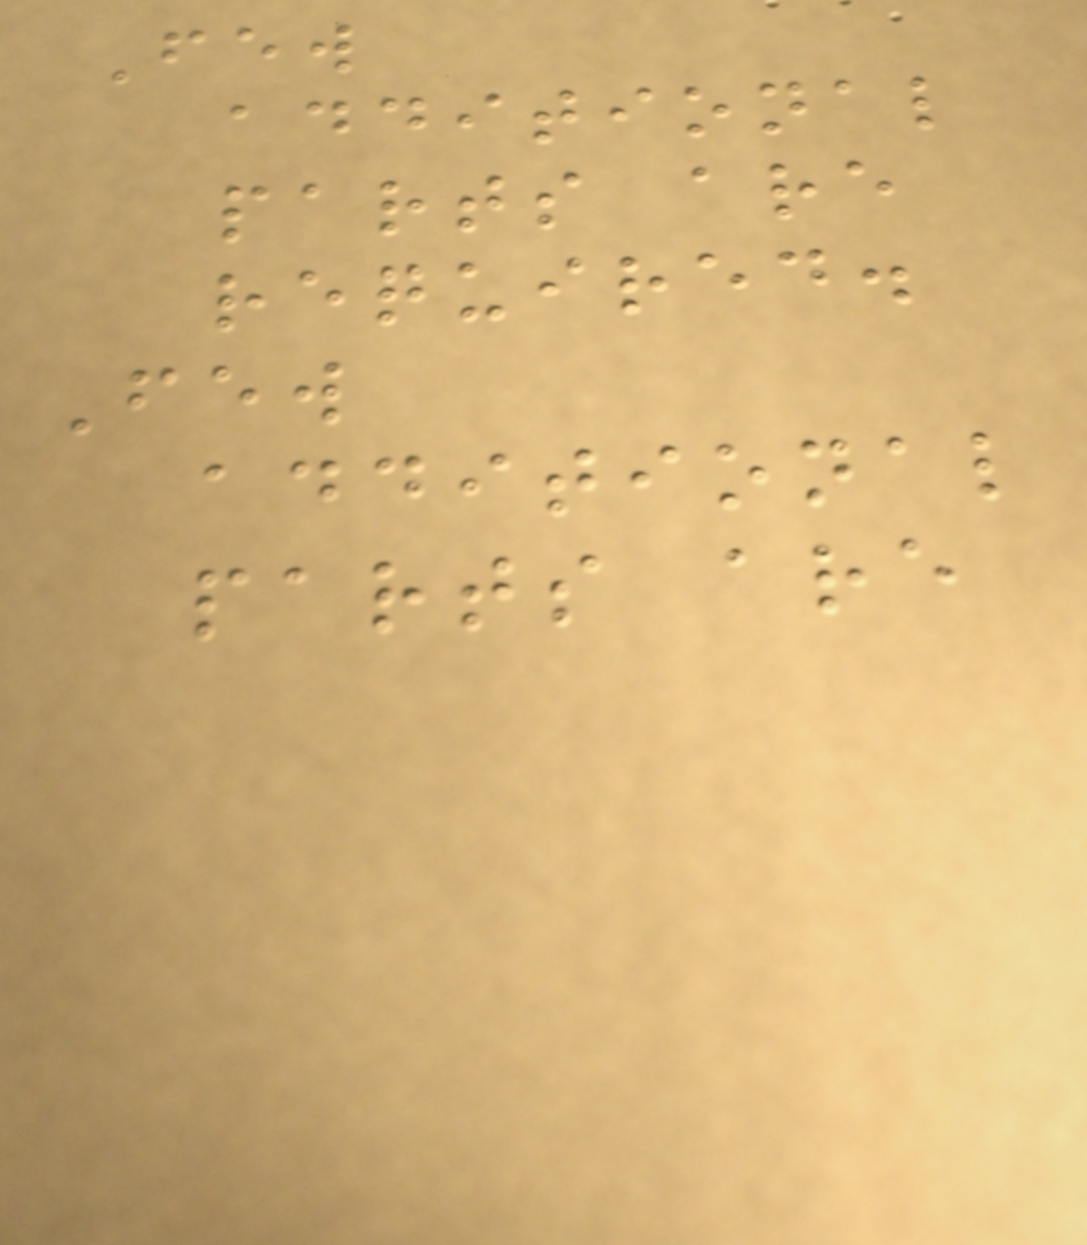Few
additional
parts are
required.
Few
additional
parts are
